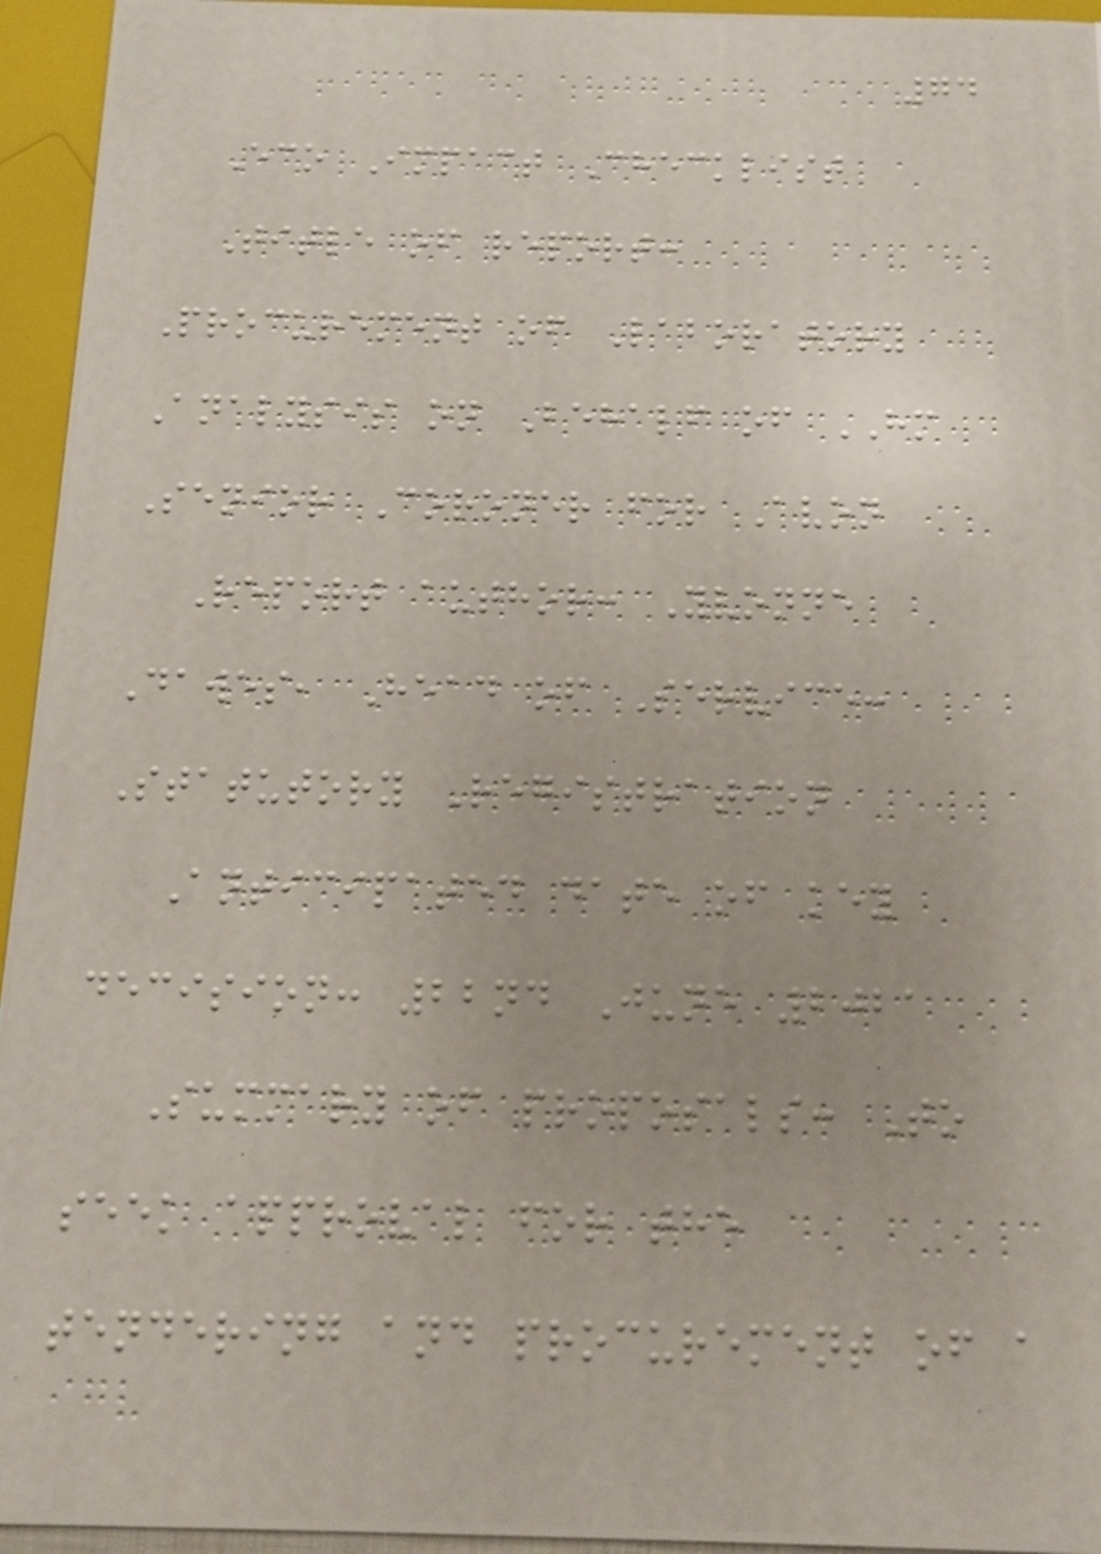74
Eco Impact Checklist
Title of report:
Procurement of Laboratory
Analysis on Behalf of HM
Senior Coroner for Avon
Report author: Yvonne
Dawes, Head of Service:
Statutory Registration
Anticipated date of key
decision: 22nd June 2021
Summary of proposals: To
seek approval for the
tendering and procurement of a
